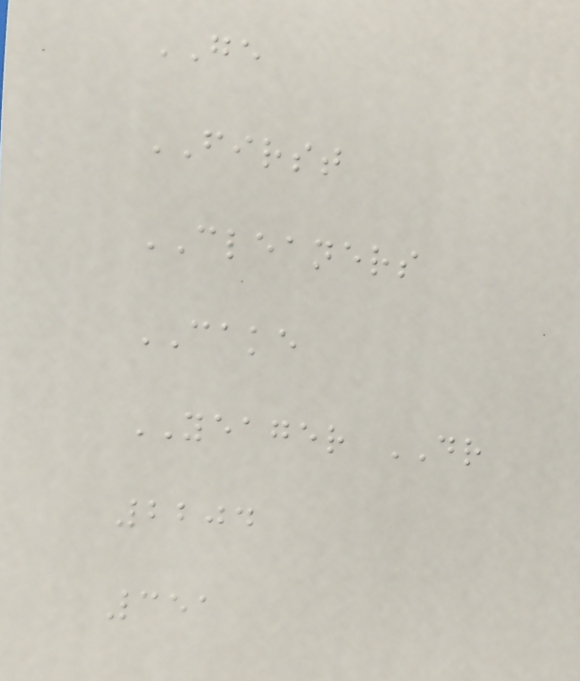GE
FIRST
CLEANERS
CAKE
YEAGER DR
2204
351
